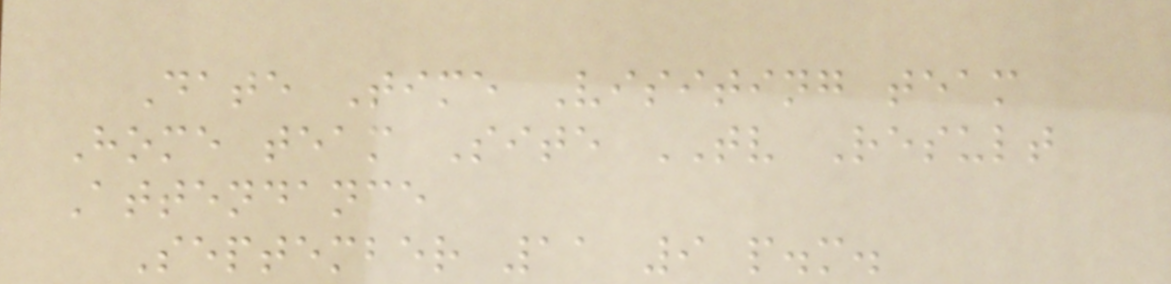Date Time Visiting team
Home team Site TV Result
Attendance
September 11 9 p.m.
